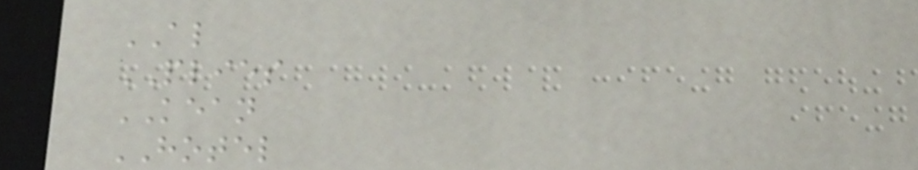AL
PLIES
KEAN
HOTEL
